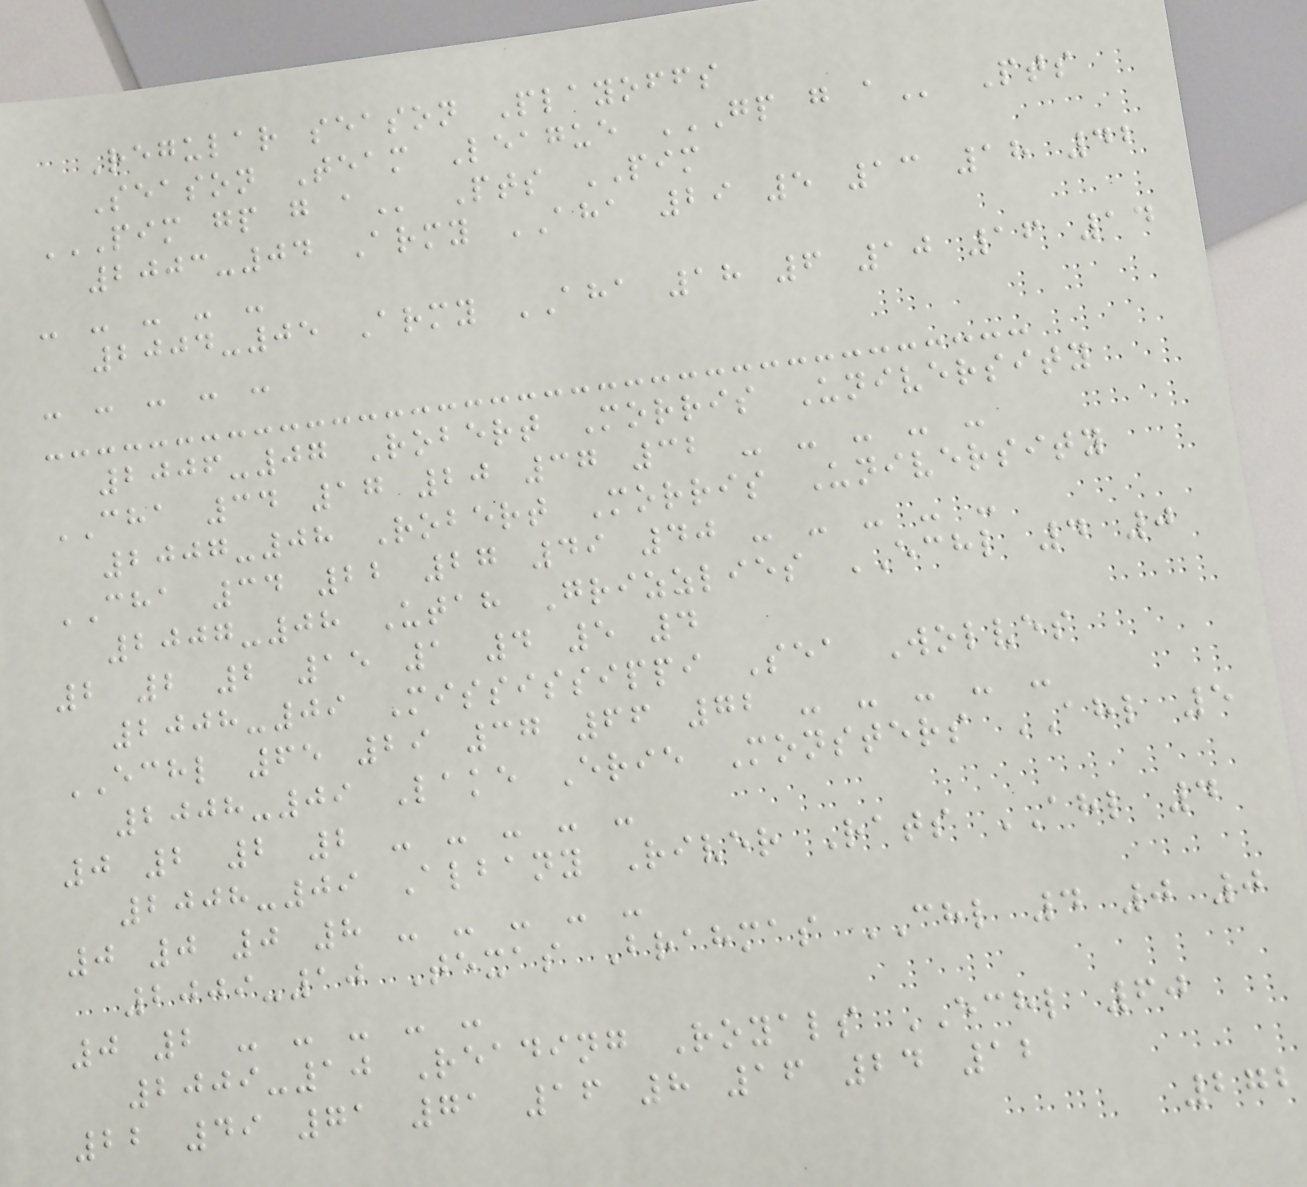Regular season Playoffs
Season Team League GP G A Pts
PIM GP G A Pts PIM
2003-04 Army AHA 29 5 13 18 42
- - - - -
2004-05 Army AHA 18 6 10 16 14
- - - - -
2006-07 Robert Morris University
CHA 34 17 20 37 32 - - - - -
2007-08 Robert Morris University
CHA 34 22 27 49 40 - - - - -
2007-08 Utah Grizzlies ECHL 4 0
2 2 2 15 1 4 5 4
2008-09 Mississippi Sea Wolves
ECHL 65 29 37 66 72 - - - - -
2008-09 Lake Erie Monsters AHL 5
0 2 2 2 - - - - -
2008-09 Albany River Rats AHL 4
0 0 0 8 - - - - -
2009-10 Texas Brahmas CHL 4 0 0
0 2 - - - - -
2009-10 Reading Royals ECHL 60
22 49 71 71 16 8 16 24 12
272
